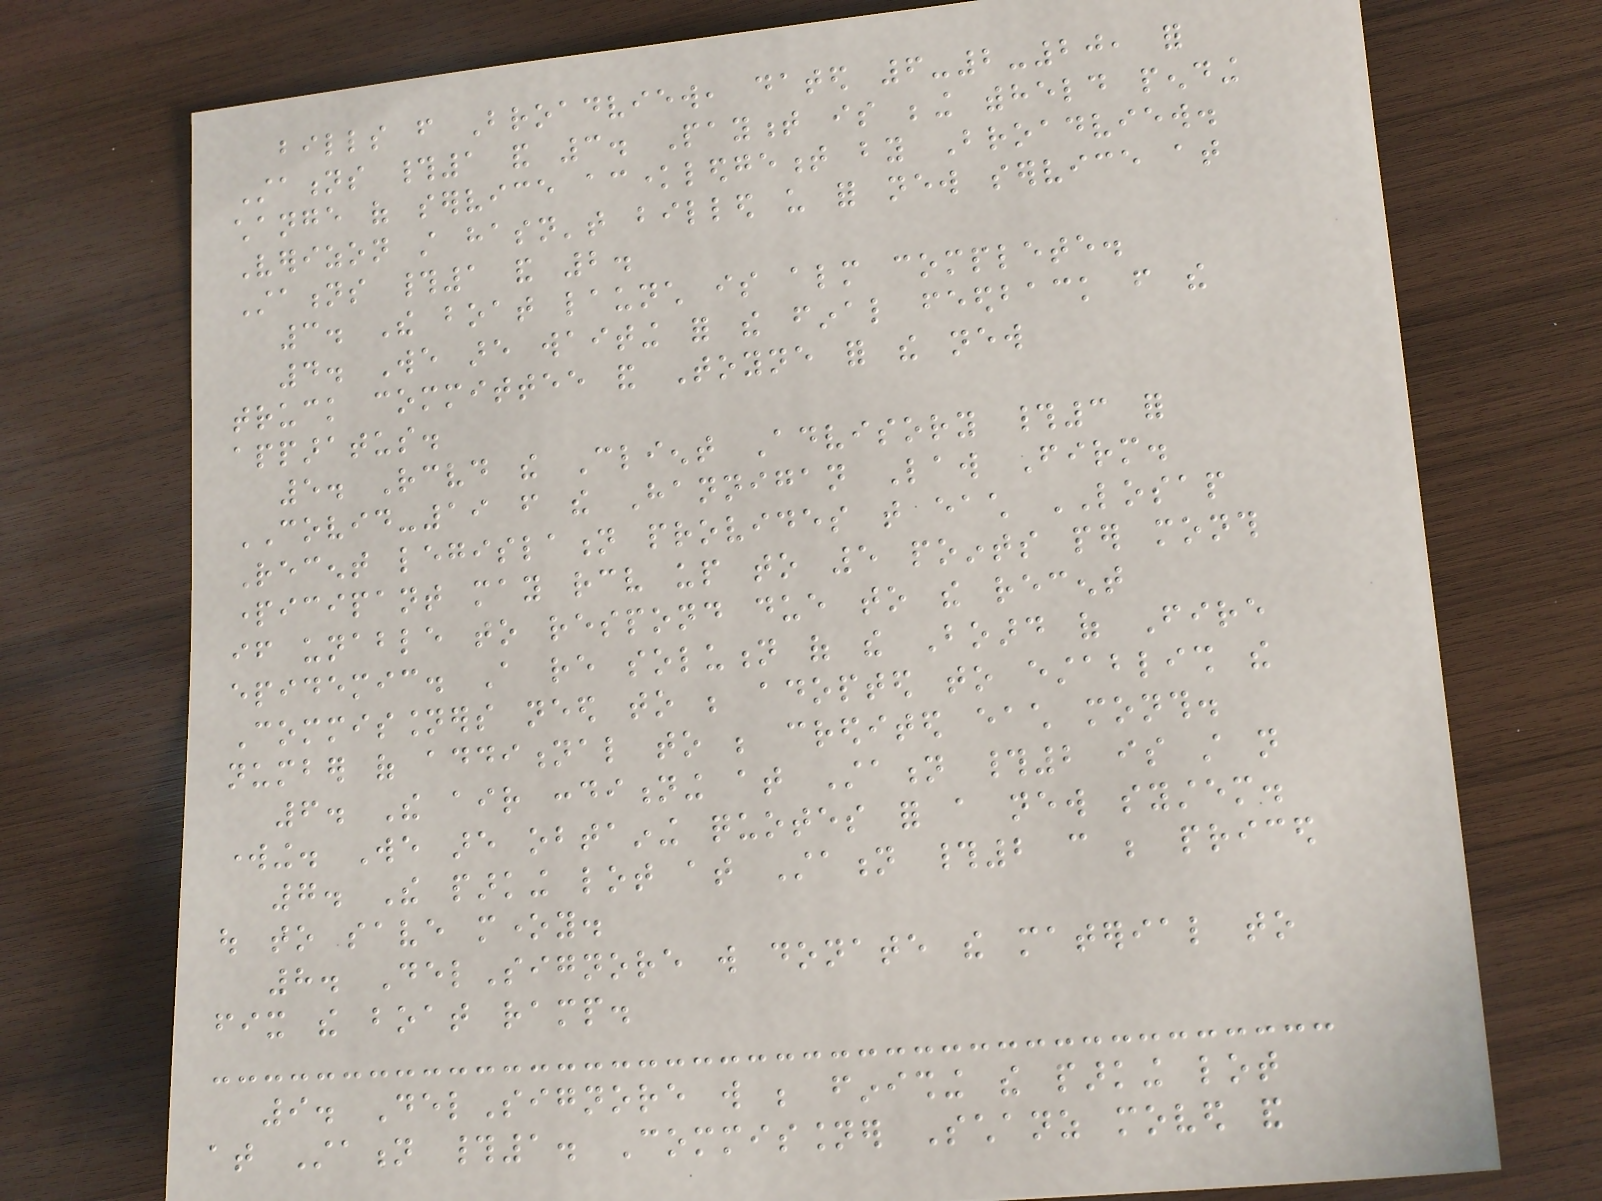bills from Broadview, dated 6-2-20, for
Stations #1 and 3. Payment is being withheld pending
change of service acknowledgement by Broadview.
Verizon still hasn't billed us for new service at
Stations #1 and 2.
3. The boat launch is almost complete.
4. We are waiting for the final feedback from the
truck committee and Toyne for the new
apparatus.
5. Received the Client Advisory #3 for
COVID-19 from the Hannigan Law Firm.
Recent legislation provides that each LOSAP
participant may receive up to 5 points per month
if unable to respond due to the recent
epidemic. A re solution of the Board of Fire
Commissioners need to be adopted to establish the
number of additional to be credited each month.
6. The air conditioning at Station #2 is still not
working. We are obtaining quotes for a new system.
7. The parking lot at Station #2 can be priced
out to save money.
8. DelSignore will donate the material to
fix the boat ramp.
9. DelSignore will be finishing the parking lot
at Station #1. Commissioner Schanz moved and
